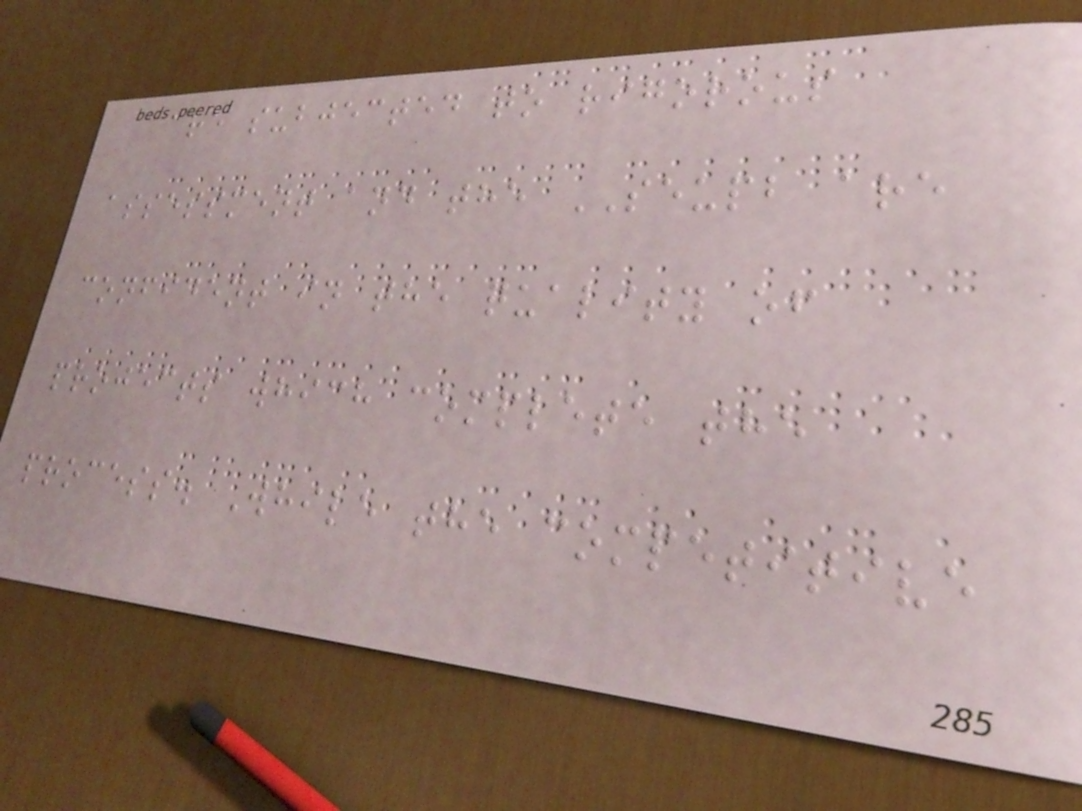are subjected to rigorous
assessment and the SEUPB are
confident in the quality of
projects which complete the
process. While the competitive
